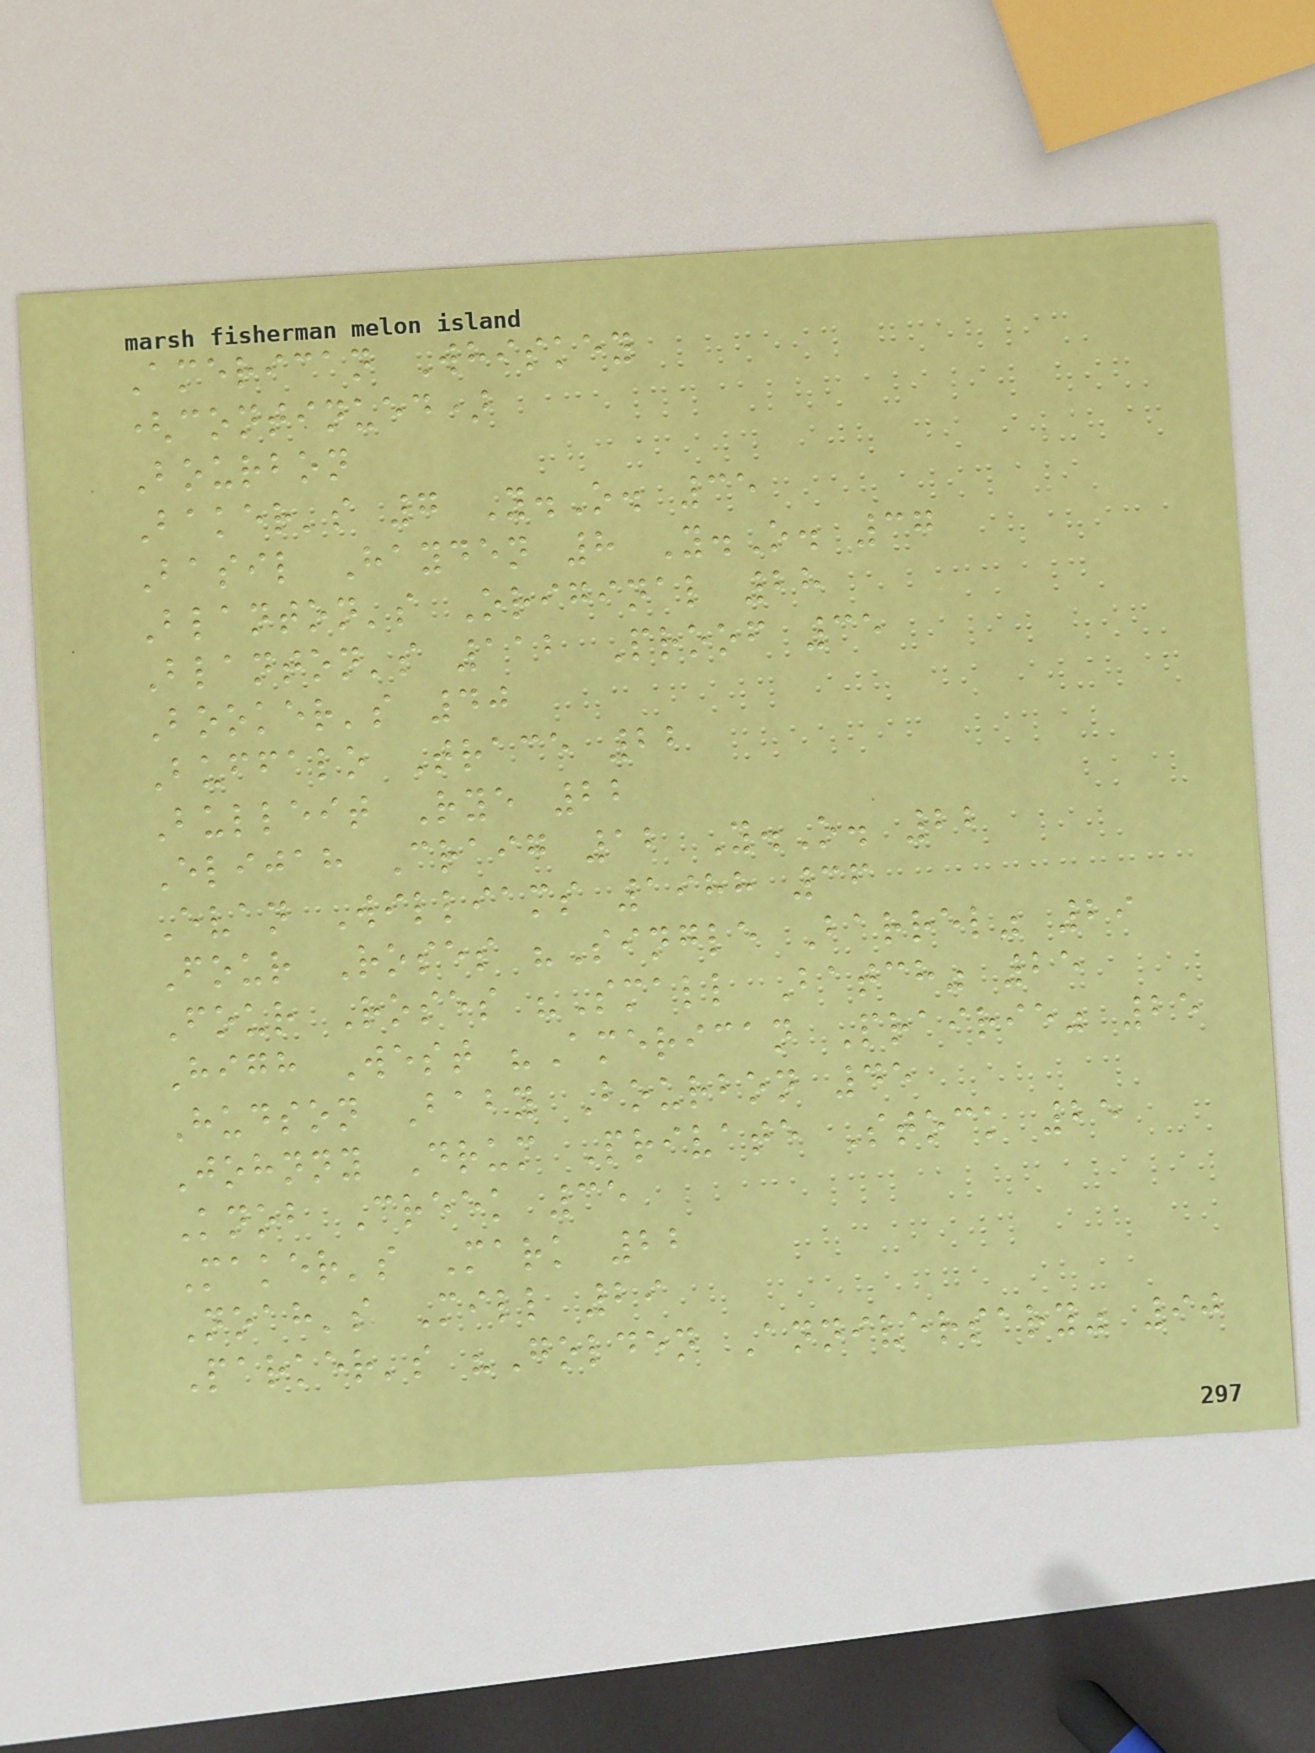American Whiskey
(continued)
Bourbon
Baker's 7 Y.O. 35
Basil Hayden 8 Y.O. 37
Blanton's Original 28
Blanton's 112 Proof 35
Booker's 40
Buffalo Trace 22
Bulleit Rye 22
Elijah Craig 12 Y.O. 22
Evan Williams 1988 36
Four Roses "Single Barrel" 29
Four Roses "Small Batch" 25
High West "American Prairie" 25
Hudson Baby Bourbon 45
Johnny Drum Private Stock 25
Knob Creek 35
Maker's Mark 22
Noah's Mill 29
Parker's "Golden Anniversary" 90
